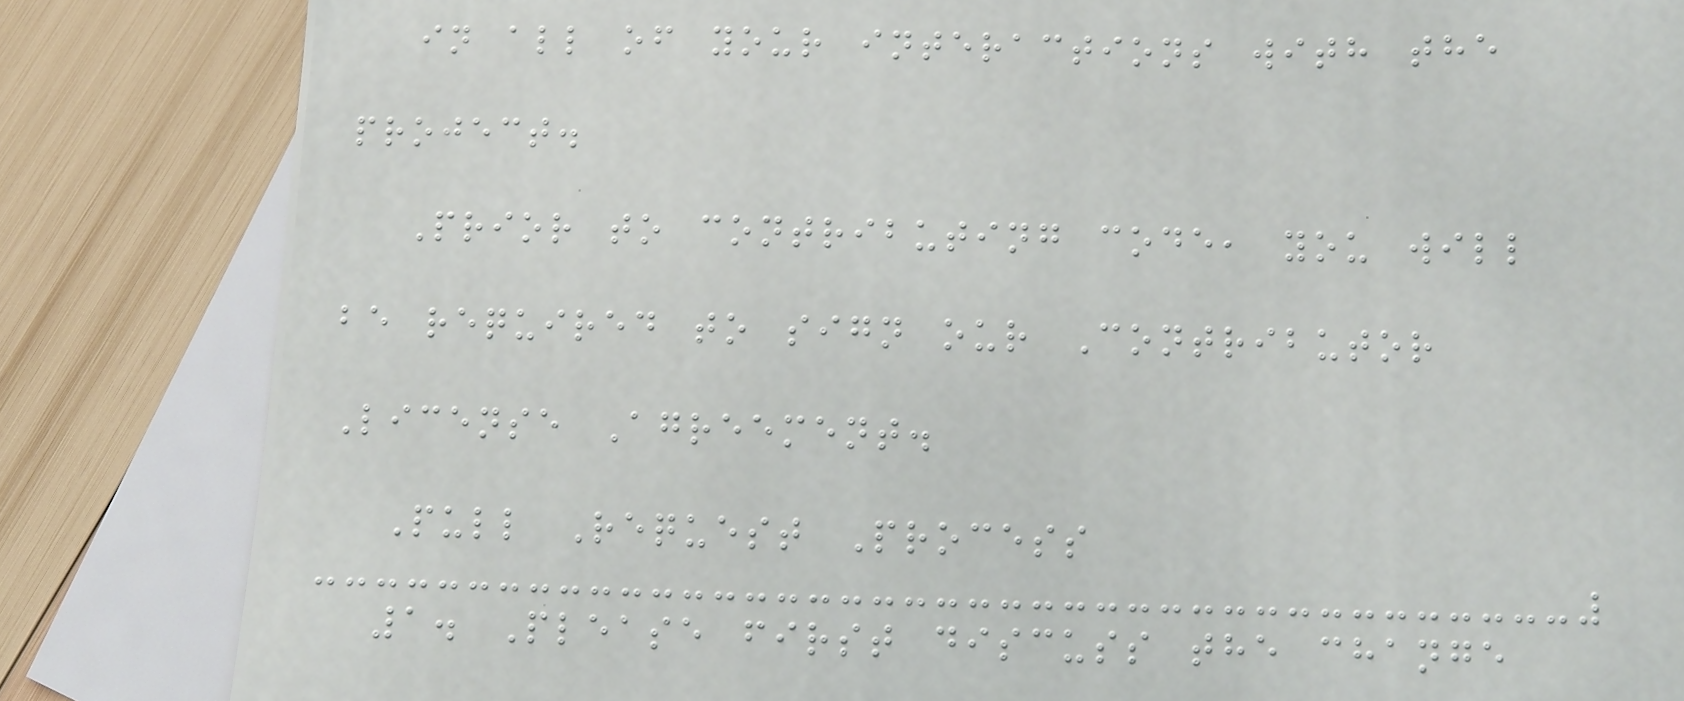in all of your interactions with the
project.
Prior to contributing code, you will
be required to sign our Contributor
License Agreement.
Pull Request Process
1. Please first discuss the change
